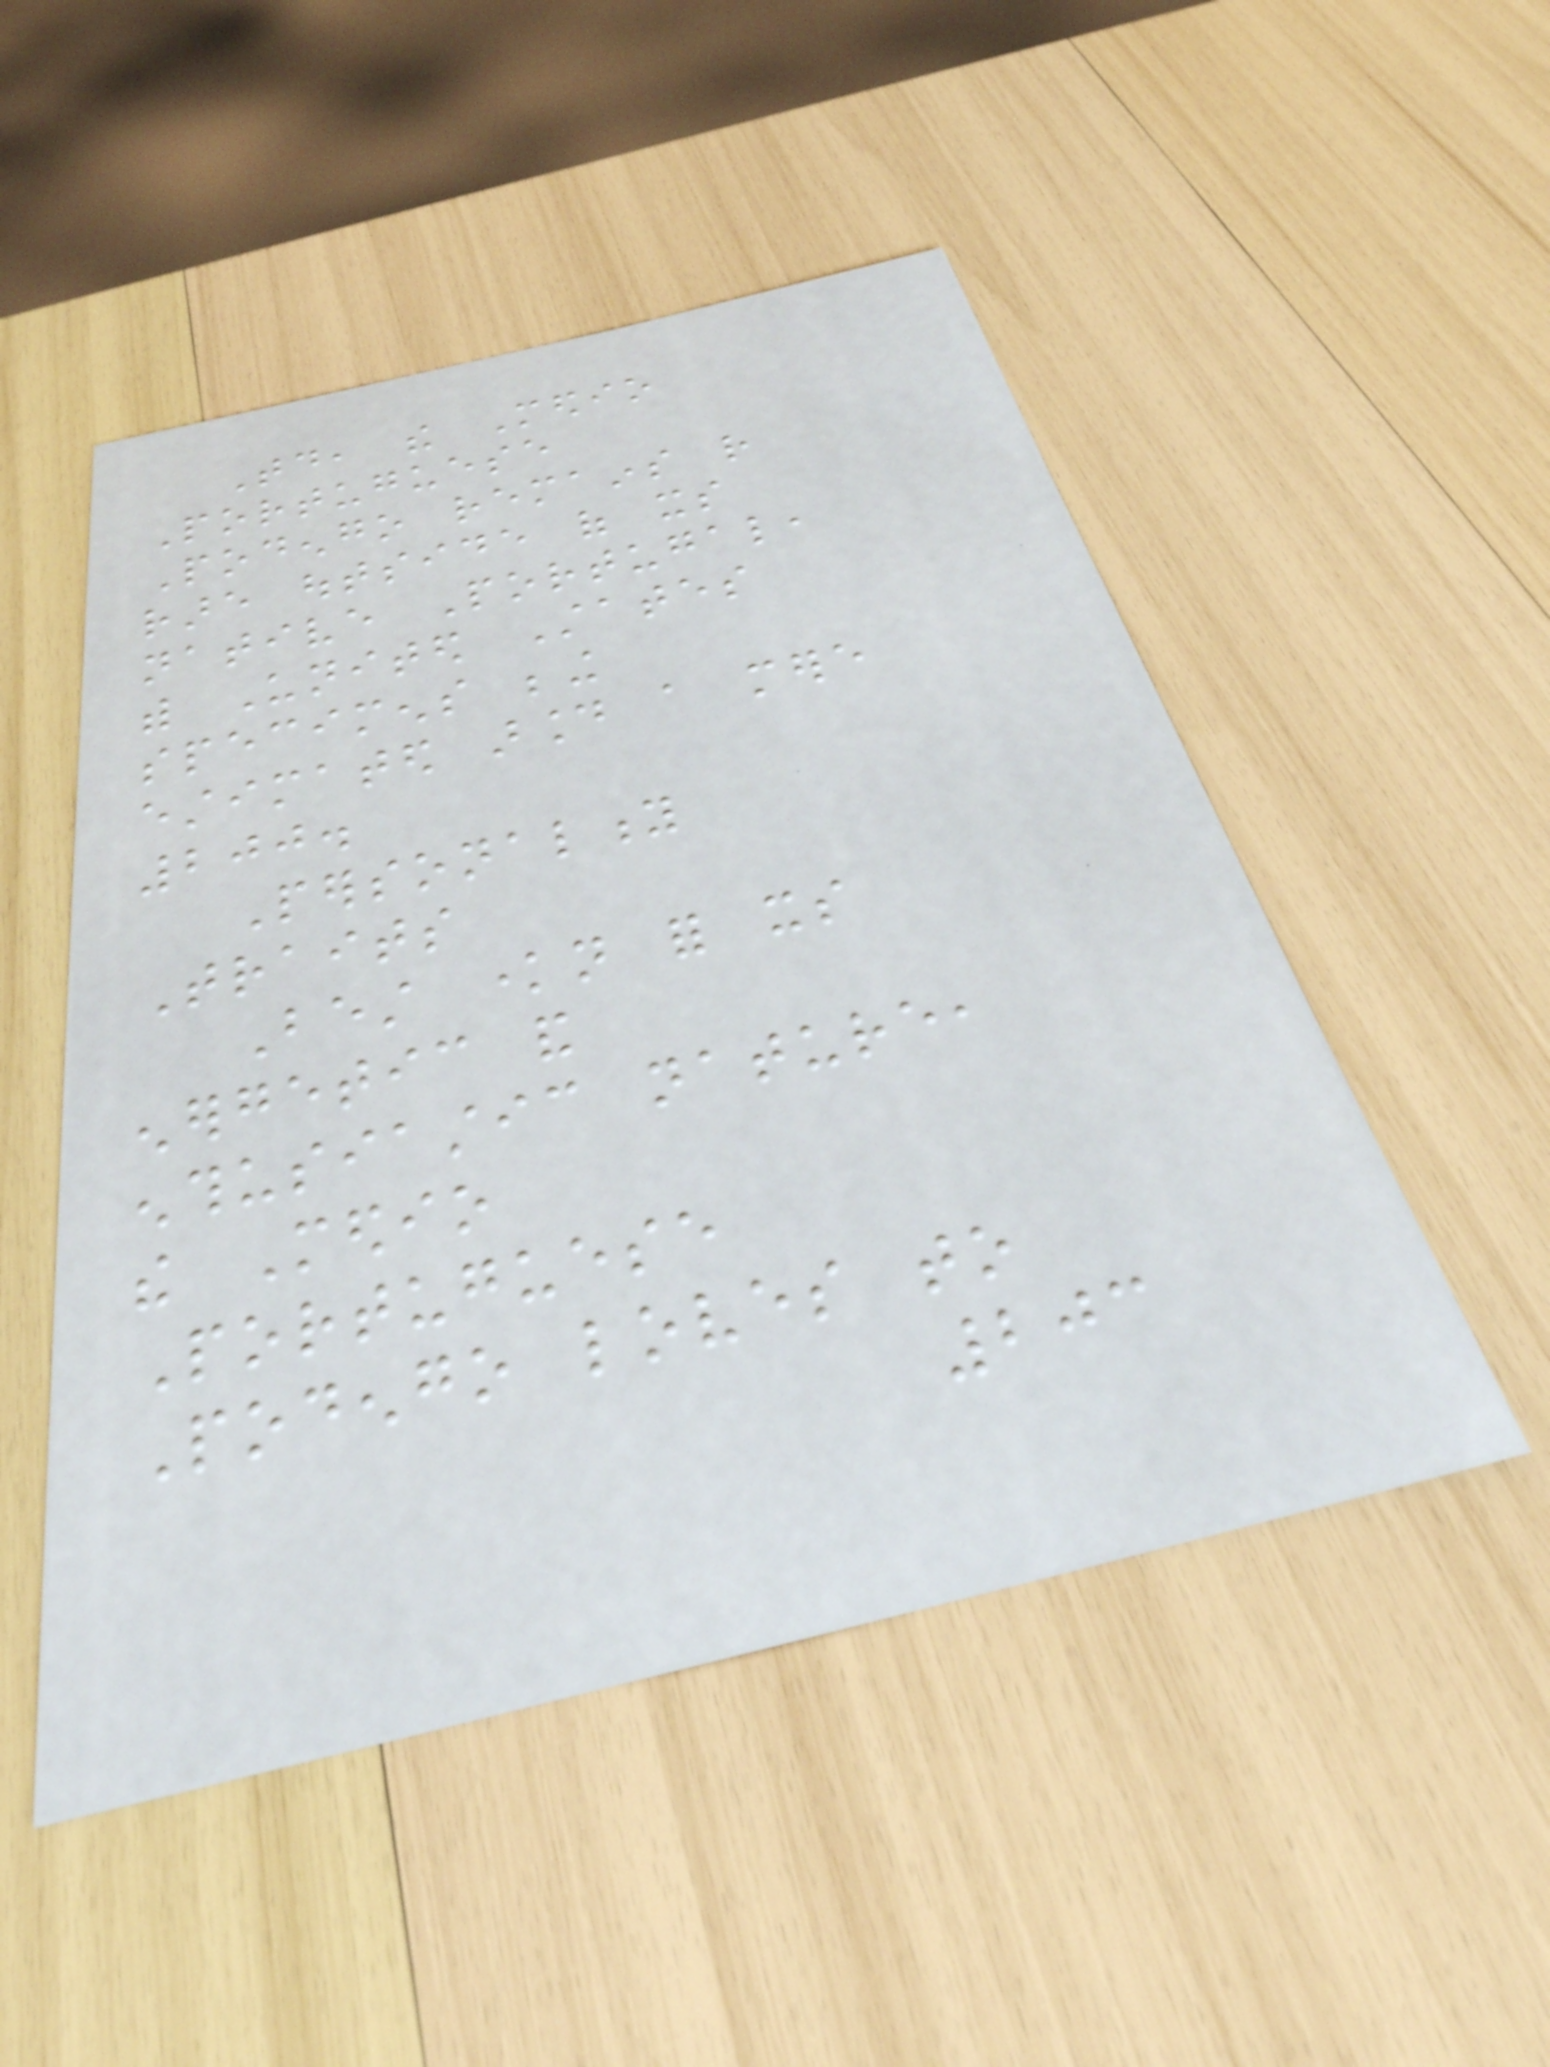Today, the Medio
Portuguese
Podengo remains rather
rare outside of its
native Portugal,
with United States
specimens being
estimated around a mere
200.
Personality
Traits
Best known for its
energetic and
enthusiastic nature,
the Medio
Portuguese
Podengo loves to
203
